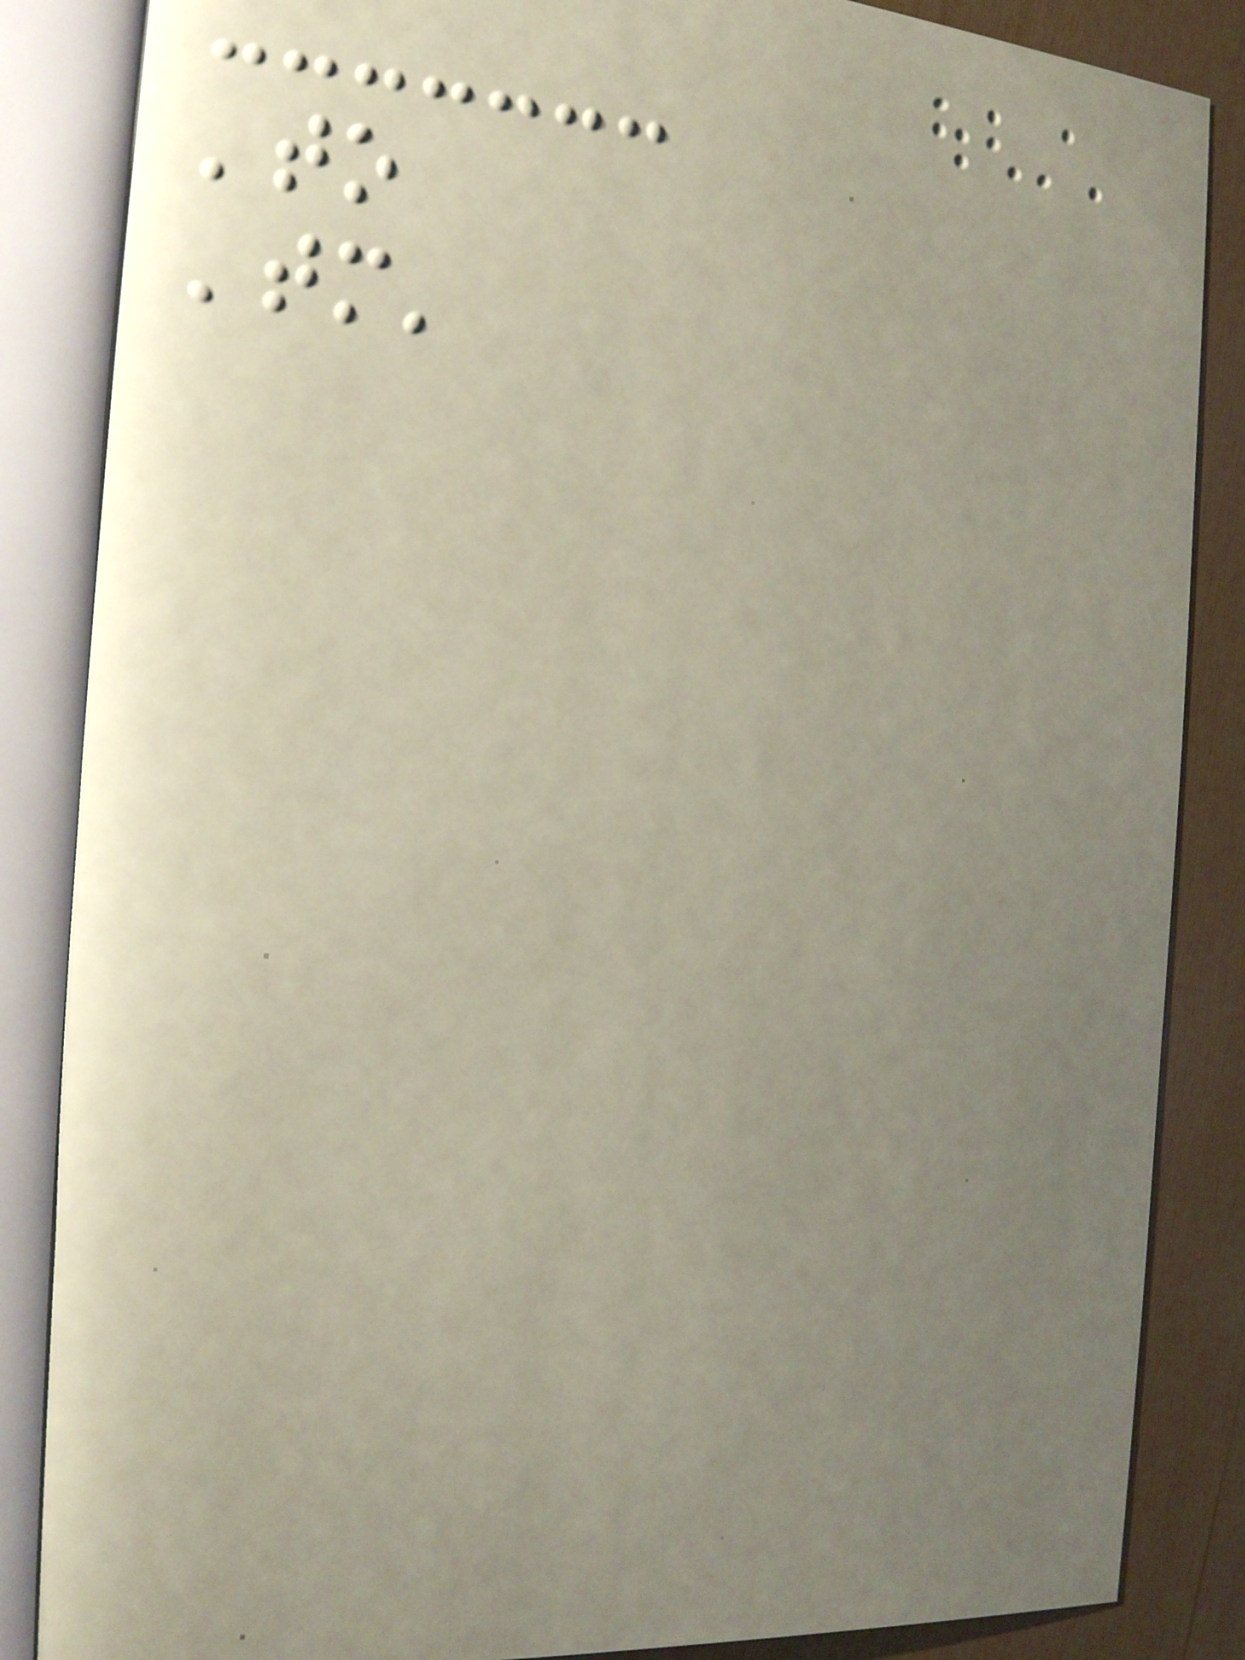'to
'tomorrow'
